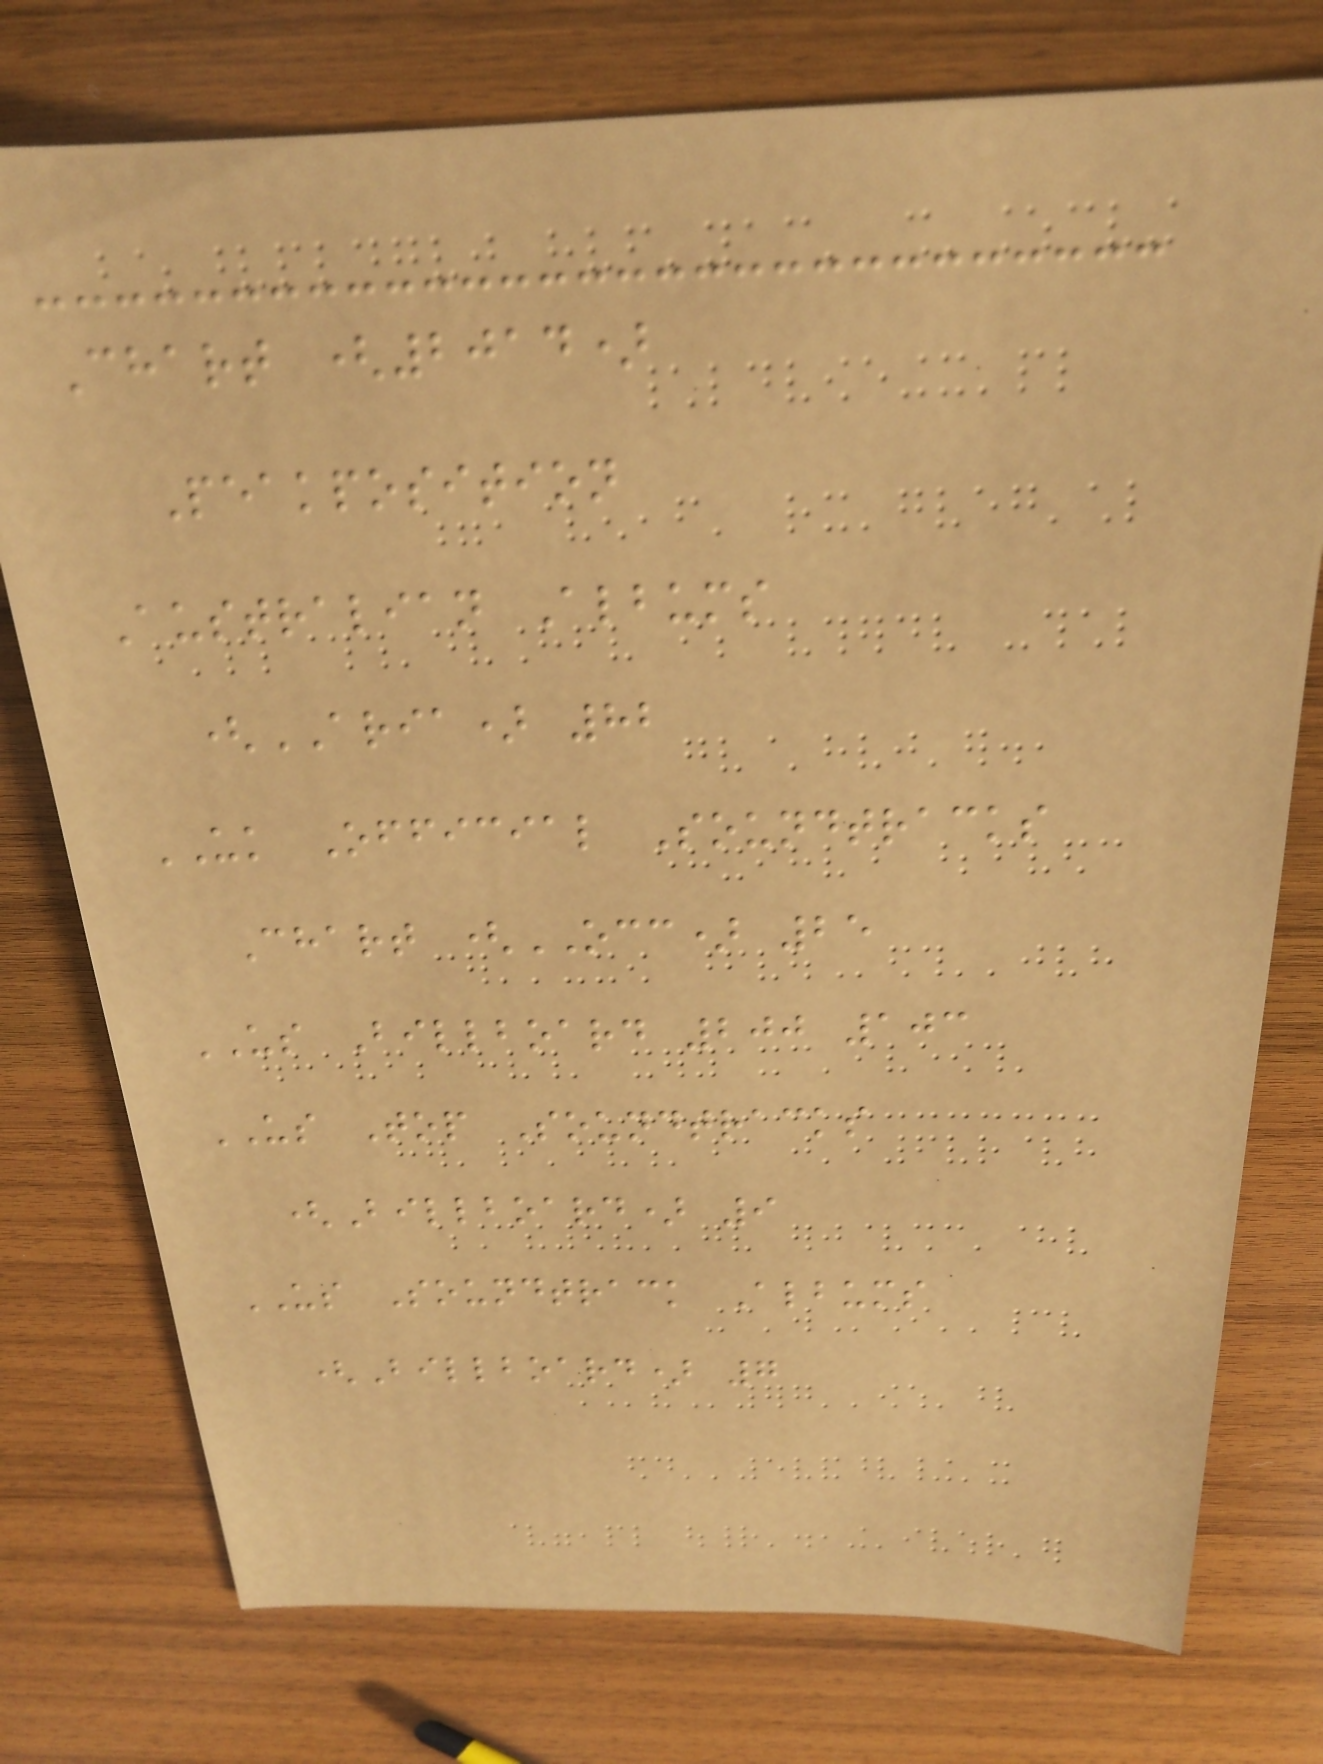Chart (2014)
Peakposition
Australian Albums
(ARIA) 82
UK Official Soundtracks
Chart (OCC) 25
US Billboard 200 103
US Top Soundtracks
(Billboard) 9
US Soundtrack Albums
(Billboard) 7
